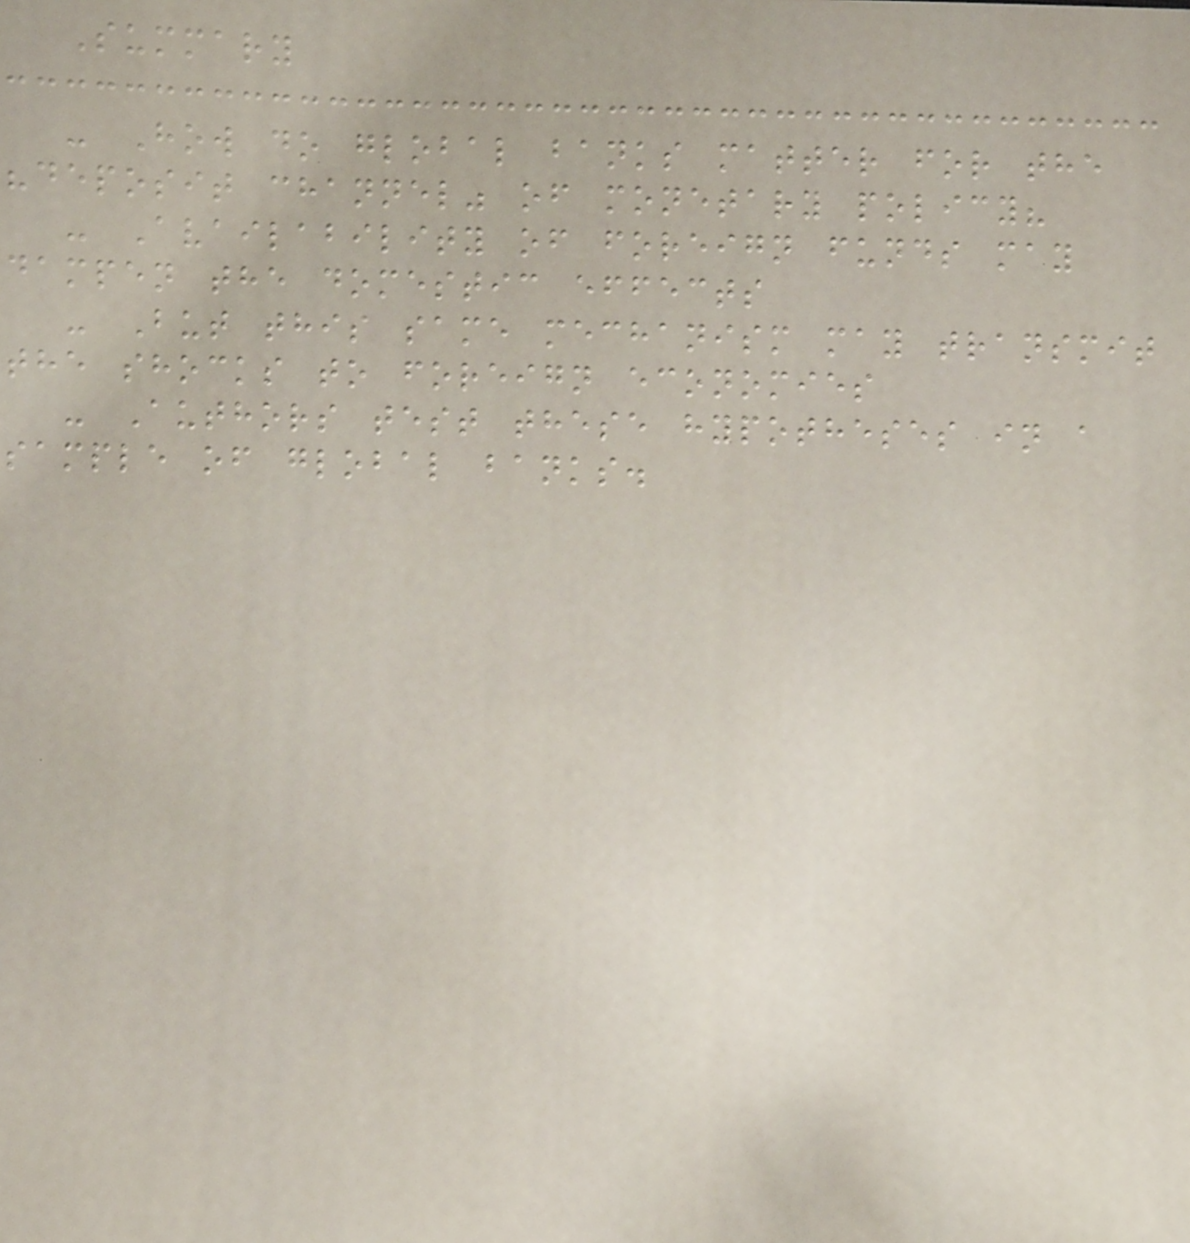Summary
- How do global banks matter for the
"deposit channel" of monetary policy?
- Availability of foreign funds may
dampen the domestic effects
- But this same mechanism may transmit
the shocks to foreign economies
- Authors test these hypotheses in a
sample of global banks.
